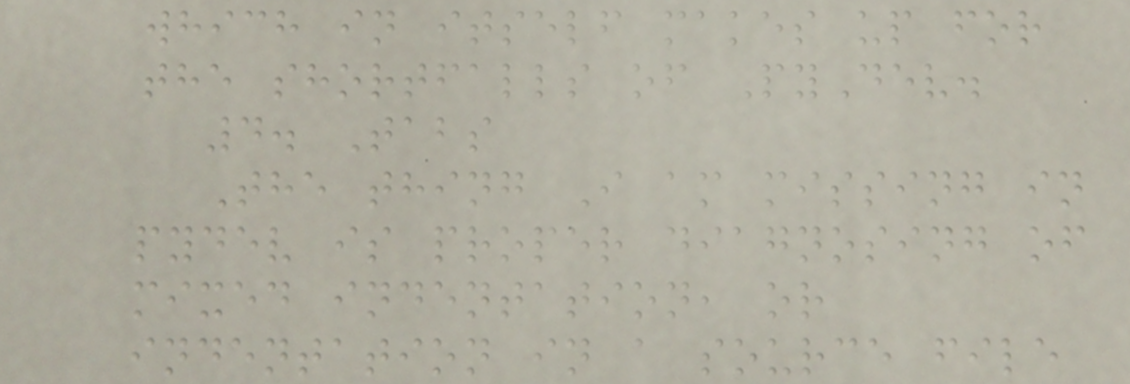which in itself makes up for
the shortfalls of PyDev.
4. Tabs
The thing I am missing in
pydev is proper diagnosing of
mixed indentation, or
indentation in a source file
